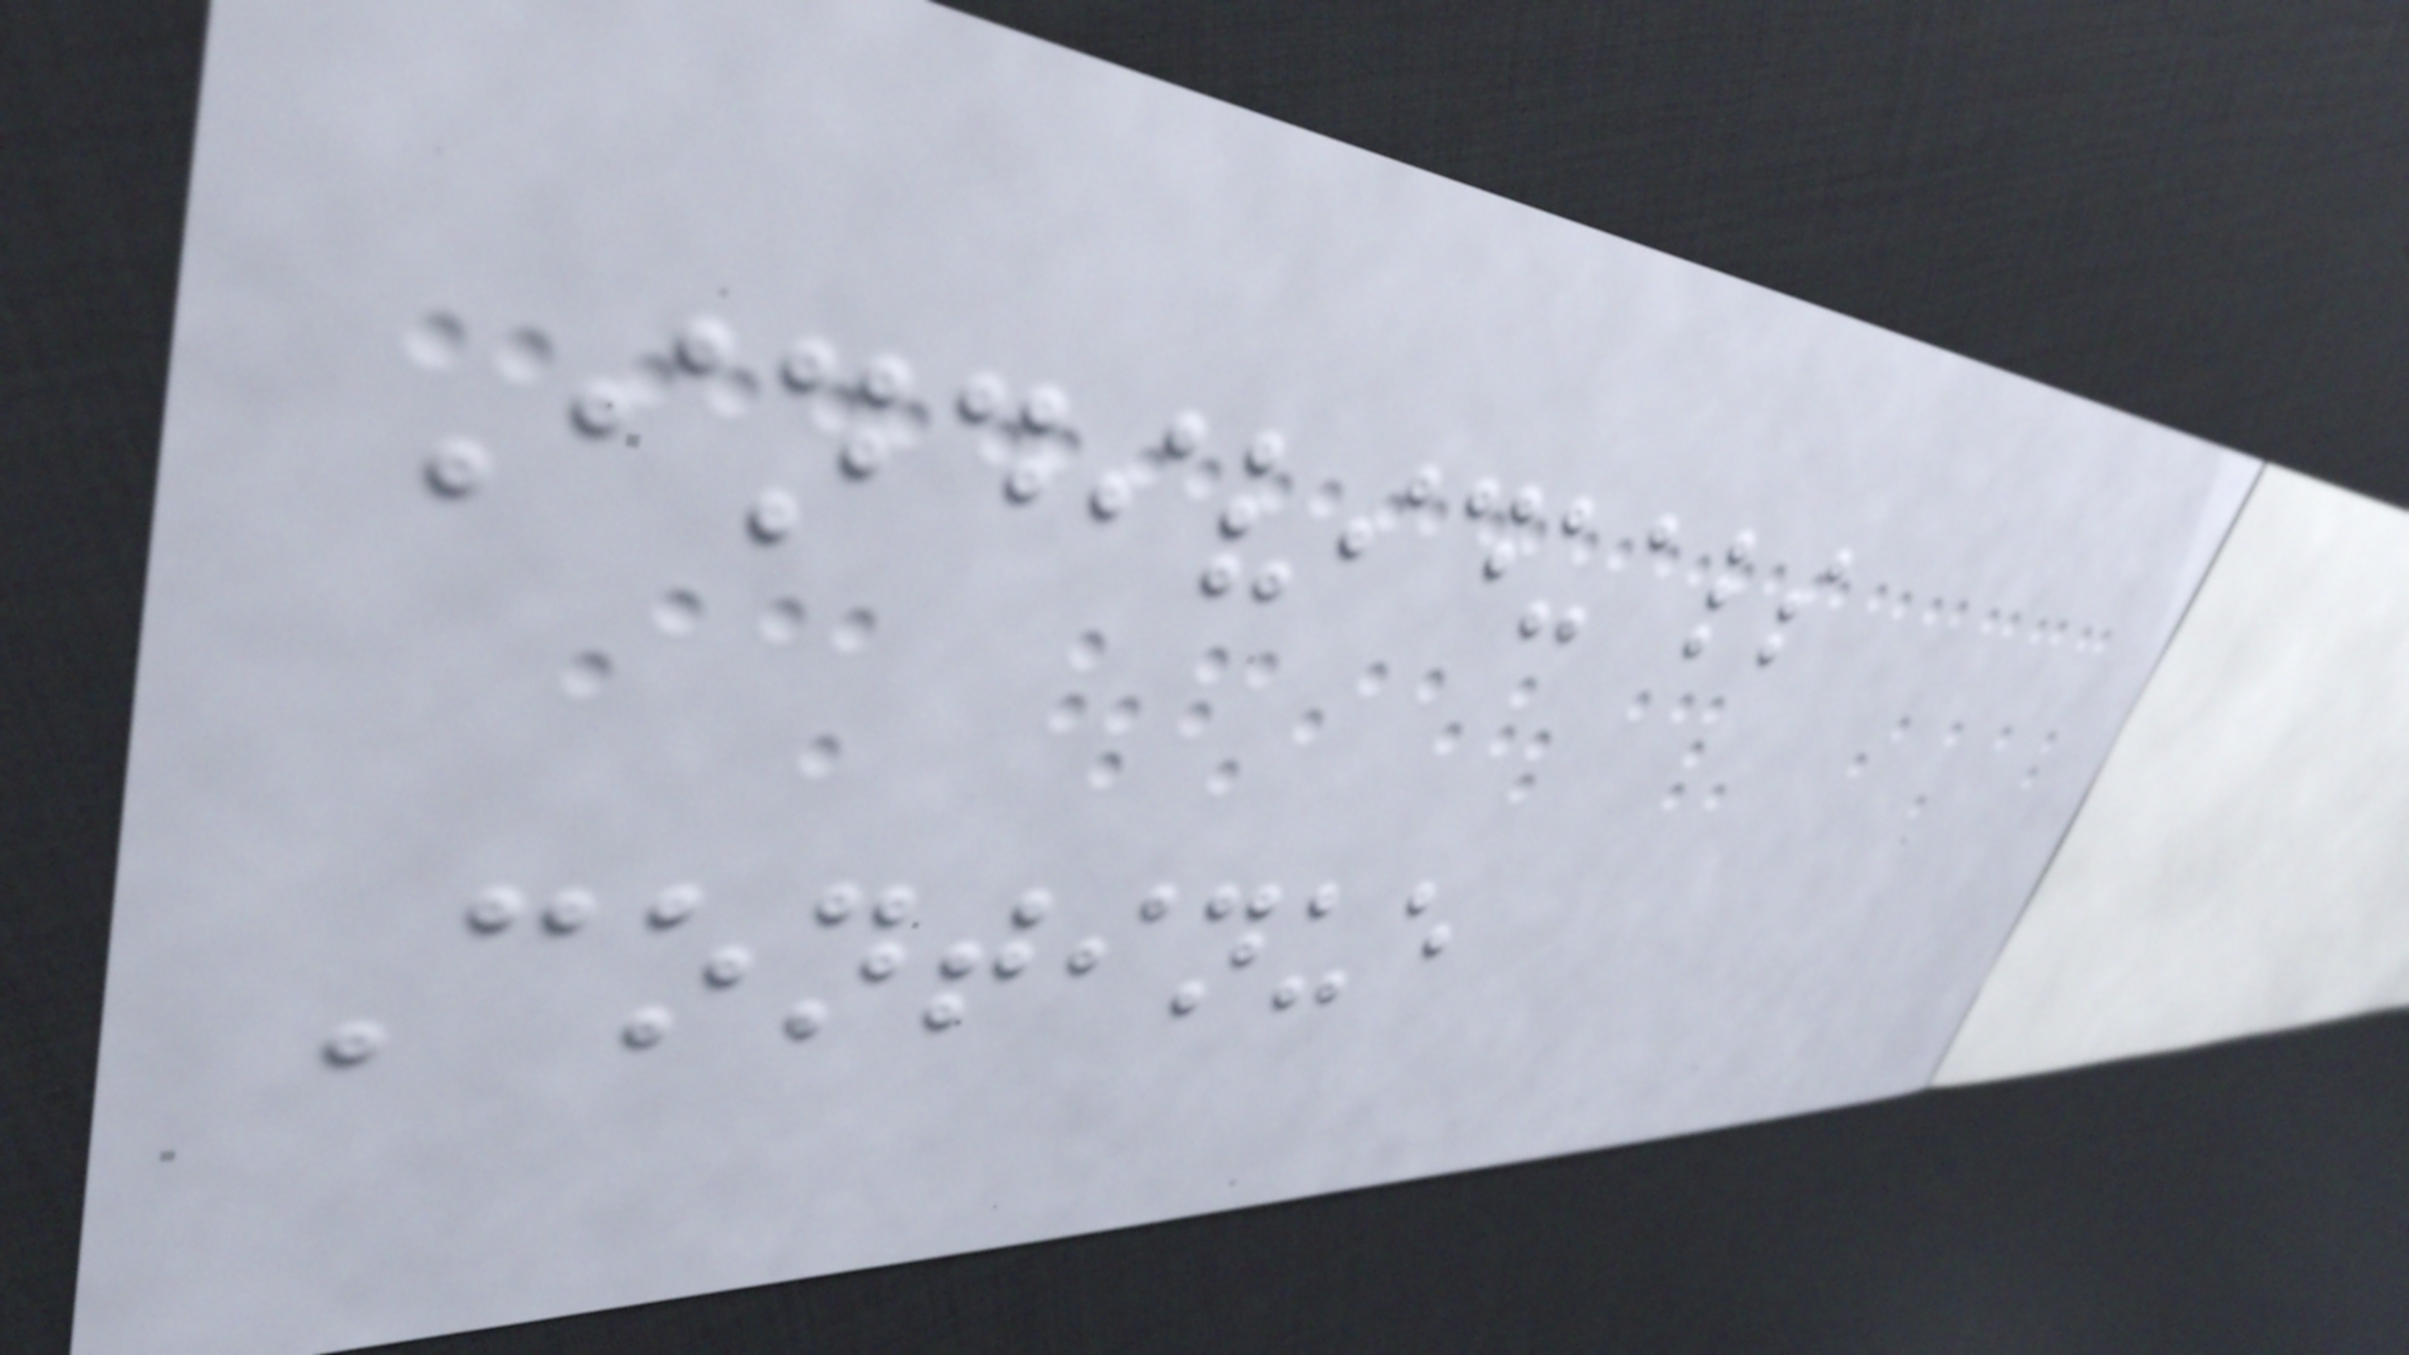Individuals
Continue
